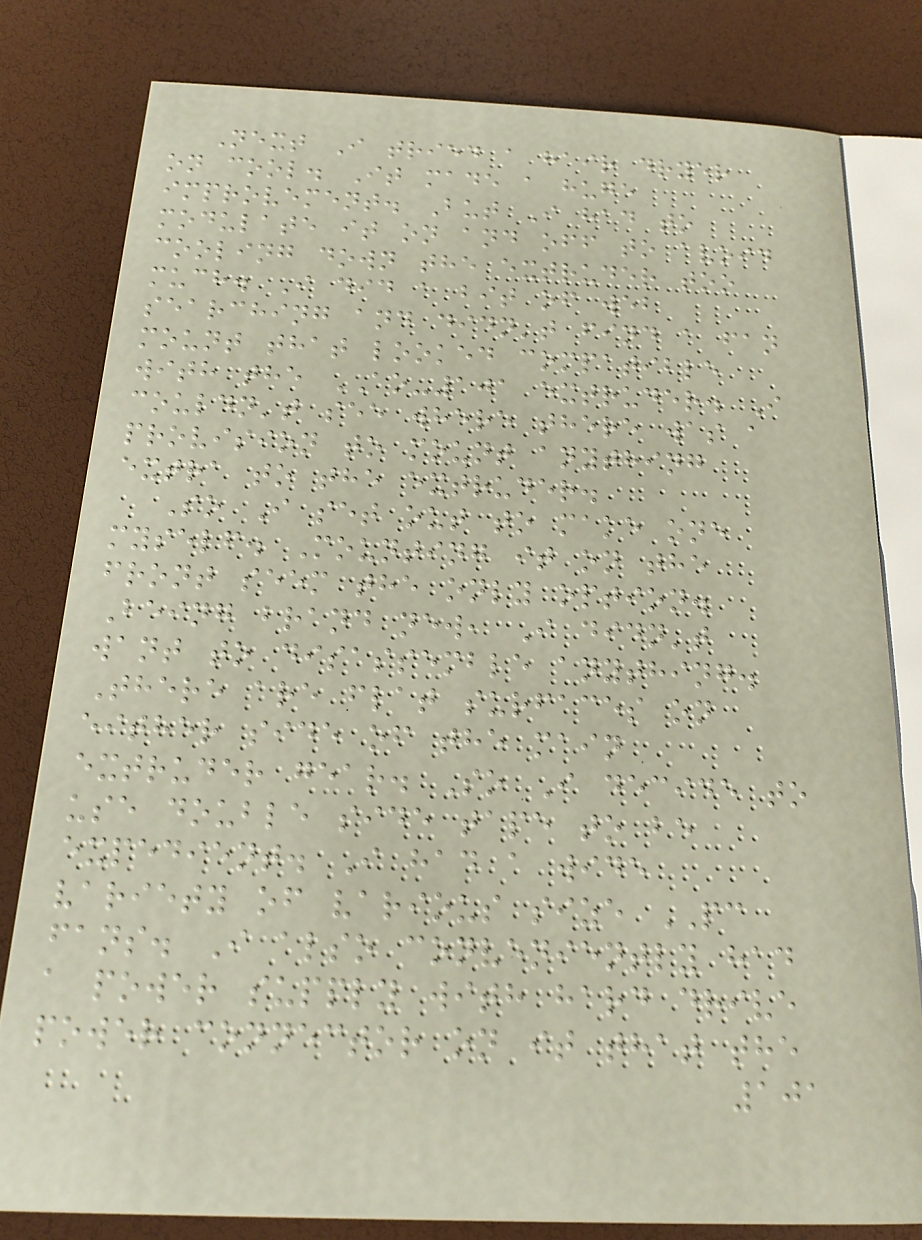Next I tried a hair dryer
on cool. It made a huge
improvement. But I had to
modulate it on and off to avoid
cooling down the extruder too
much. I did a bit of web
searching and didn't find a fan
mount that looked compatible
with the AO-101 extruder. I
couldn't see where there was a
provision to mount anything
extra to the extruder.
So I set out to make one
myself. Mounting it on the
front seem the only option.
Being brand new, I didn't
want to disassemble anything.
There are flat surfaces on
either side of the main
extruder gear. So I decide to
use double side tape to be
expedient. I had a wide
variety of various size PC
fans. I also conveniently had
a power supply with hard drive
power connector on it that the
101
